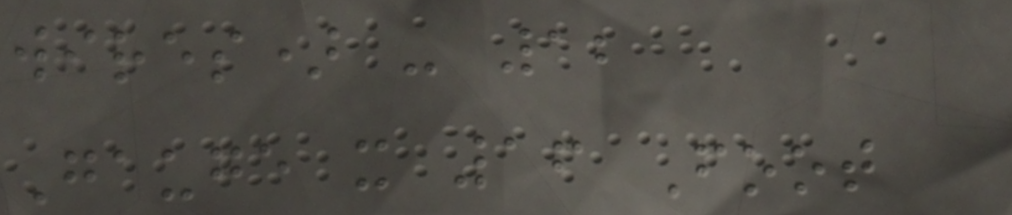wires) - 12
Gauge x 16 Foot
